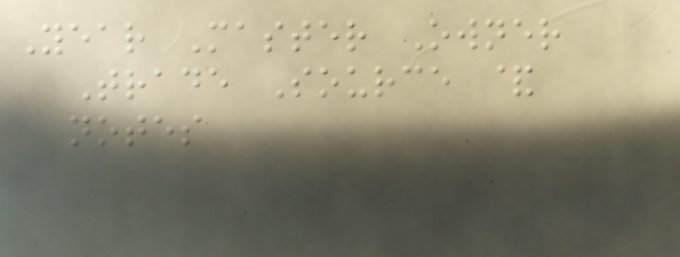Year Master Owner
Trade Source &
notes
